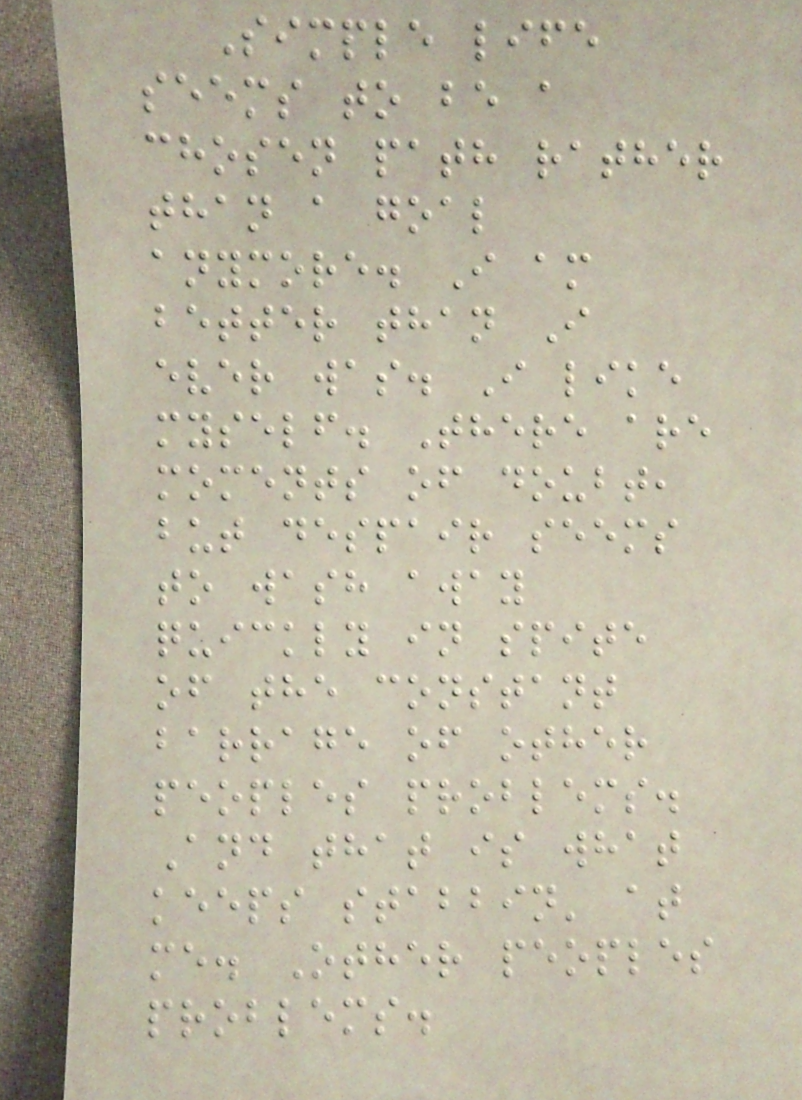Simple life
seems to be a
chosen path rather
than a goal
anymore. I am
better than I
ever was. I like
myself. There are
moments of doubt,
but despair seems
to wash away
quickly in spite
of the constant
barrage of other
peoples problems.
And that is what
keeps stabbin' at
me. Other peoples
problems.
